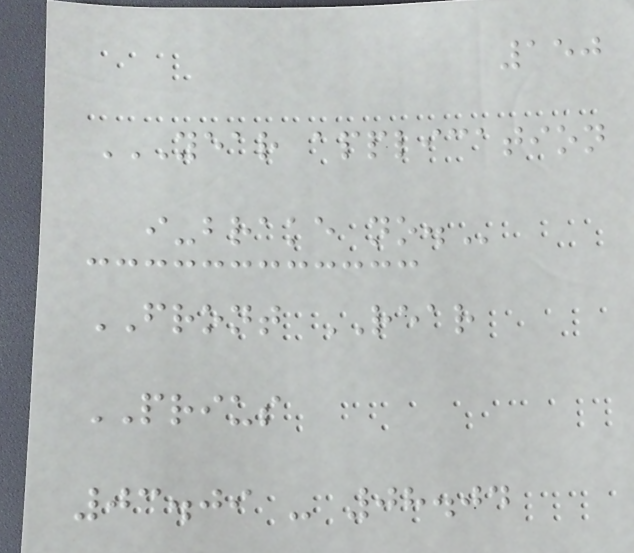150
YEAR APPLICATION
I-BRAKE NO.
FRONT REAR
PRIUS
03.09 - 08.04
